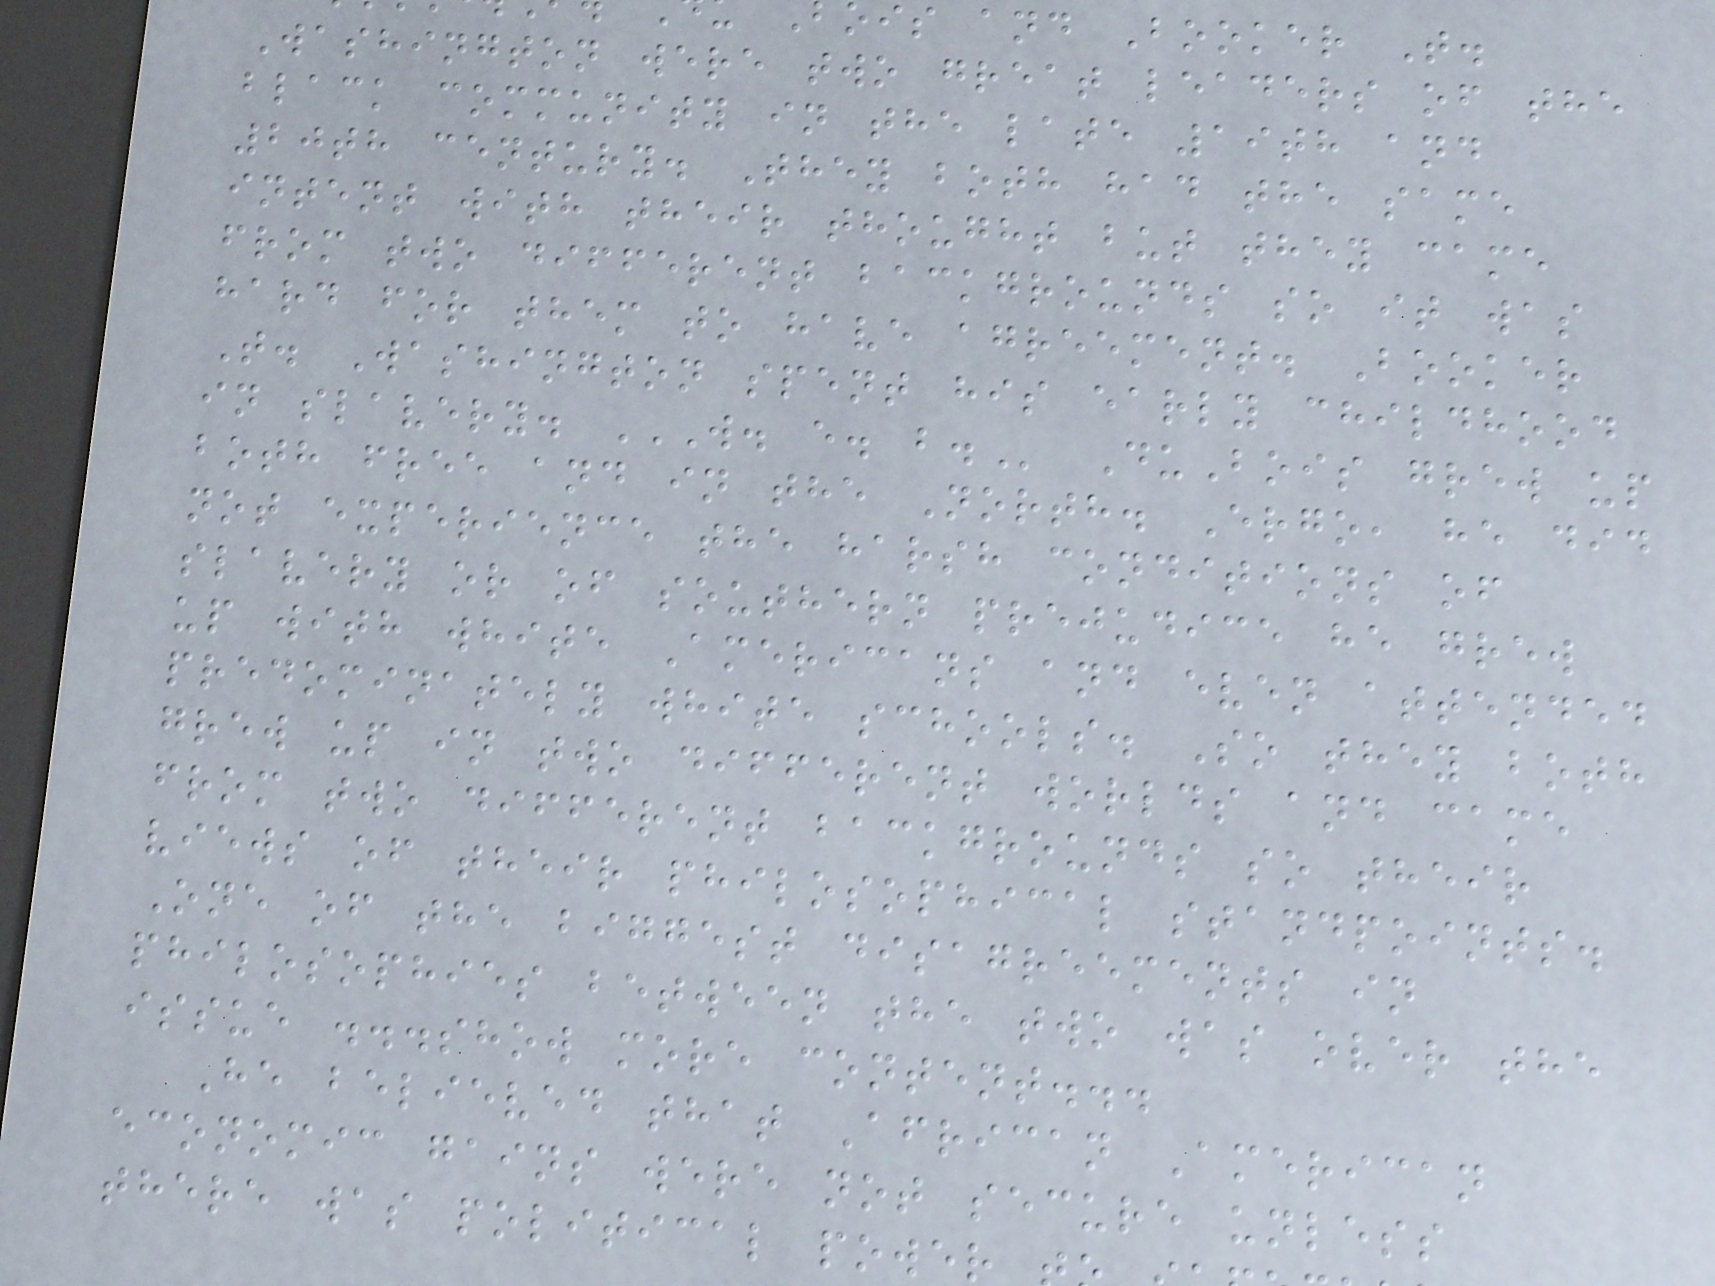ois and Booker T.
Washington were two great leaders of the
black community in the late 19th and
20th century. They both had the same
intent with their thought but they came
from two different backgrounds so it was
hard for them to have agreement. Booker
T. Washington spent his early childhood
in slavery. W. E. B. DuBois grew up
both free and in the North. Ergo, he did
not experience the harsh conditions of
slavery or of southern prejudice he grew
up with white Americans and even attended
predominately white schools. So they both
grew up in two different worlds and came
from two different backgrounds so their
views of their philosophical standpoints.
One of the biggest disagreements in
philosophies between the two was over the
issue ...show more content...
He believed that African American
economic gains were not secure unless
there was political power
